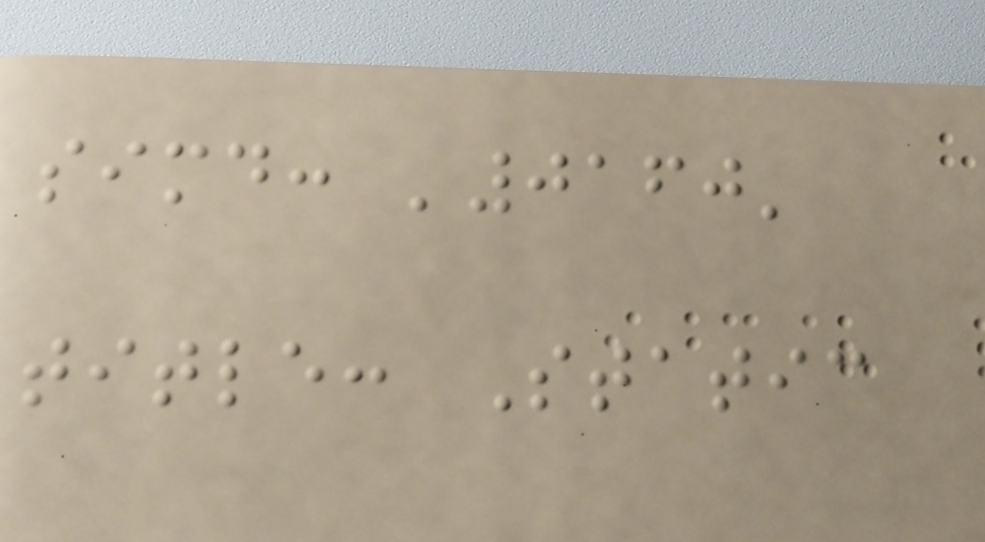simd: '0160'
title: Static
